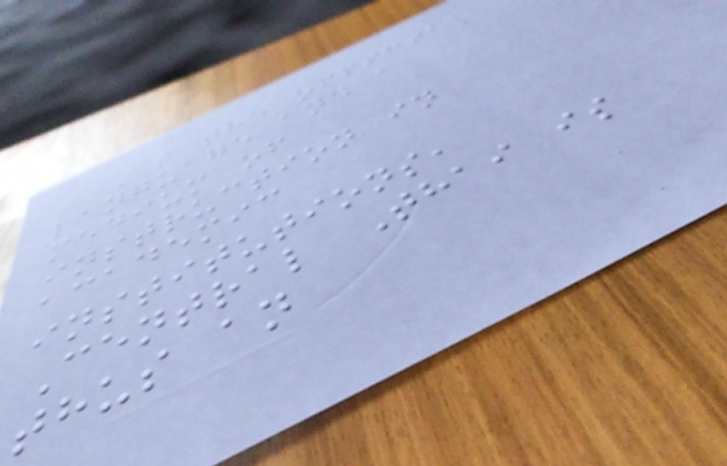As the official
language and a
medium of
instruction in
academic
institutions,
Central Thai is
thus an
